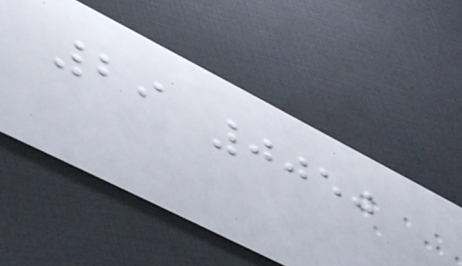29 0050
